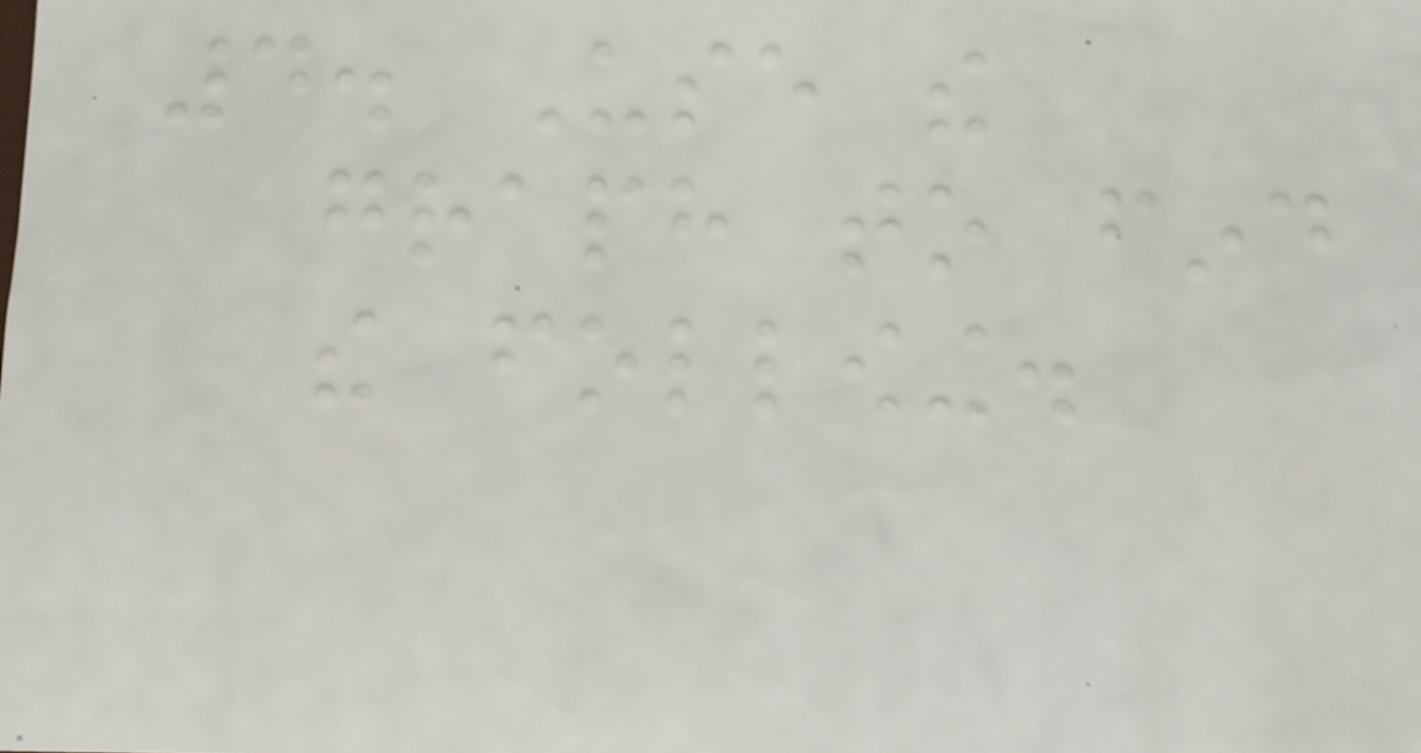4. Use the
graph to find
the following.
